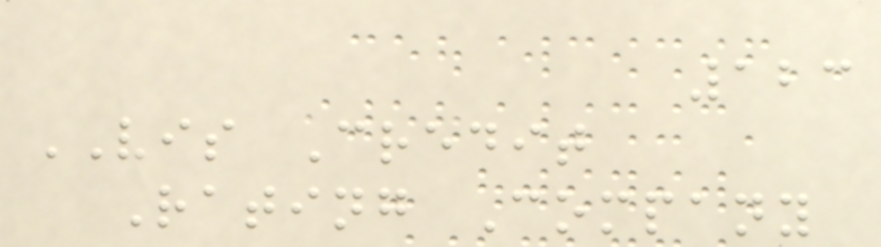123
VIS Credit
Rating Company
